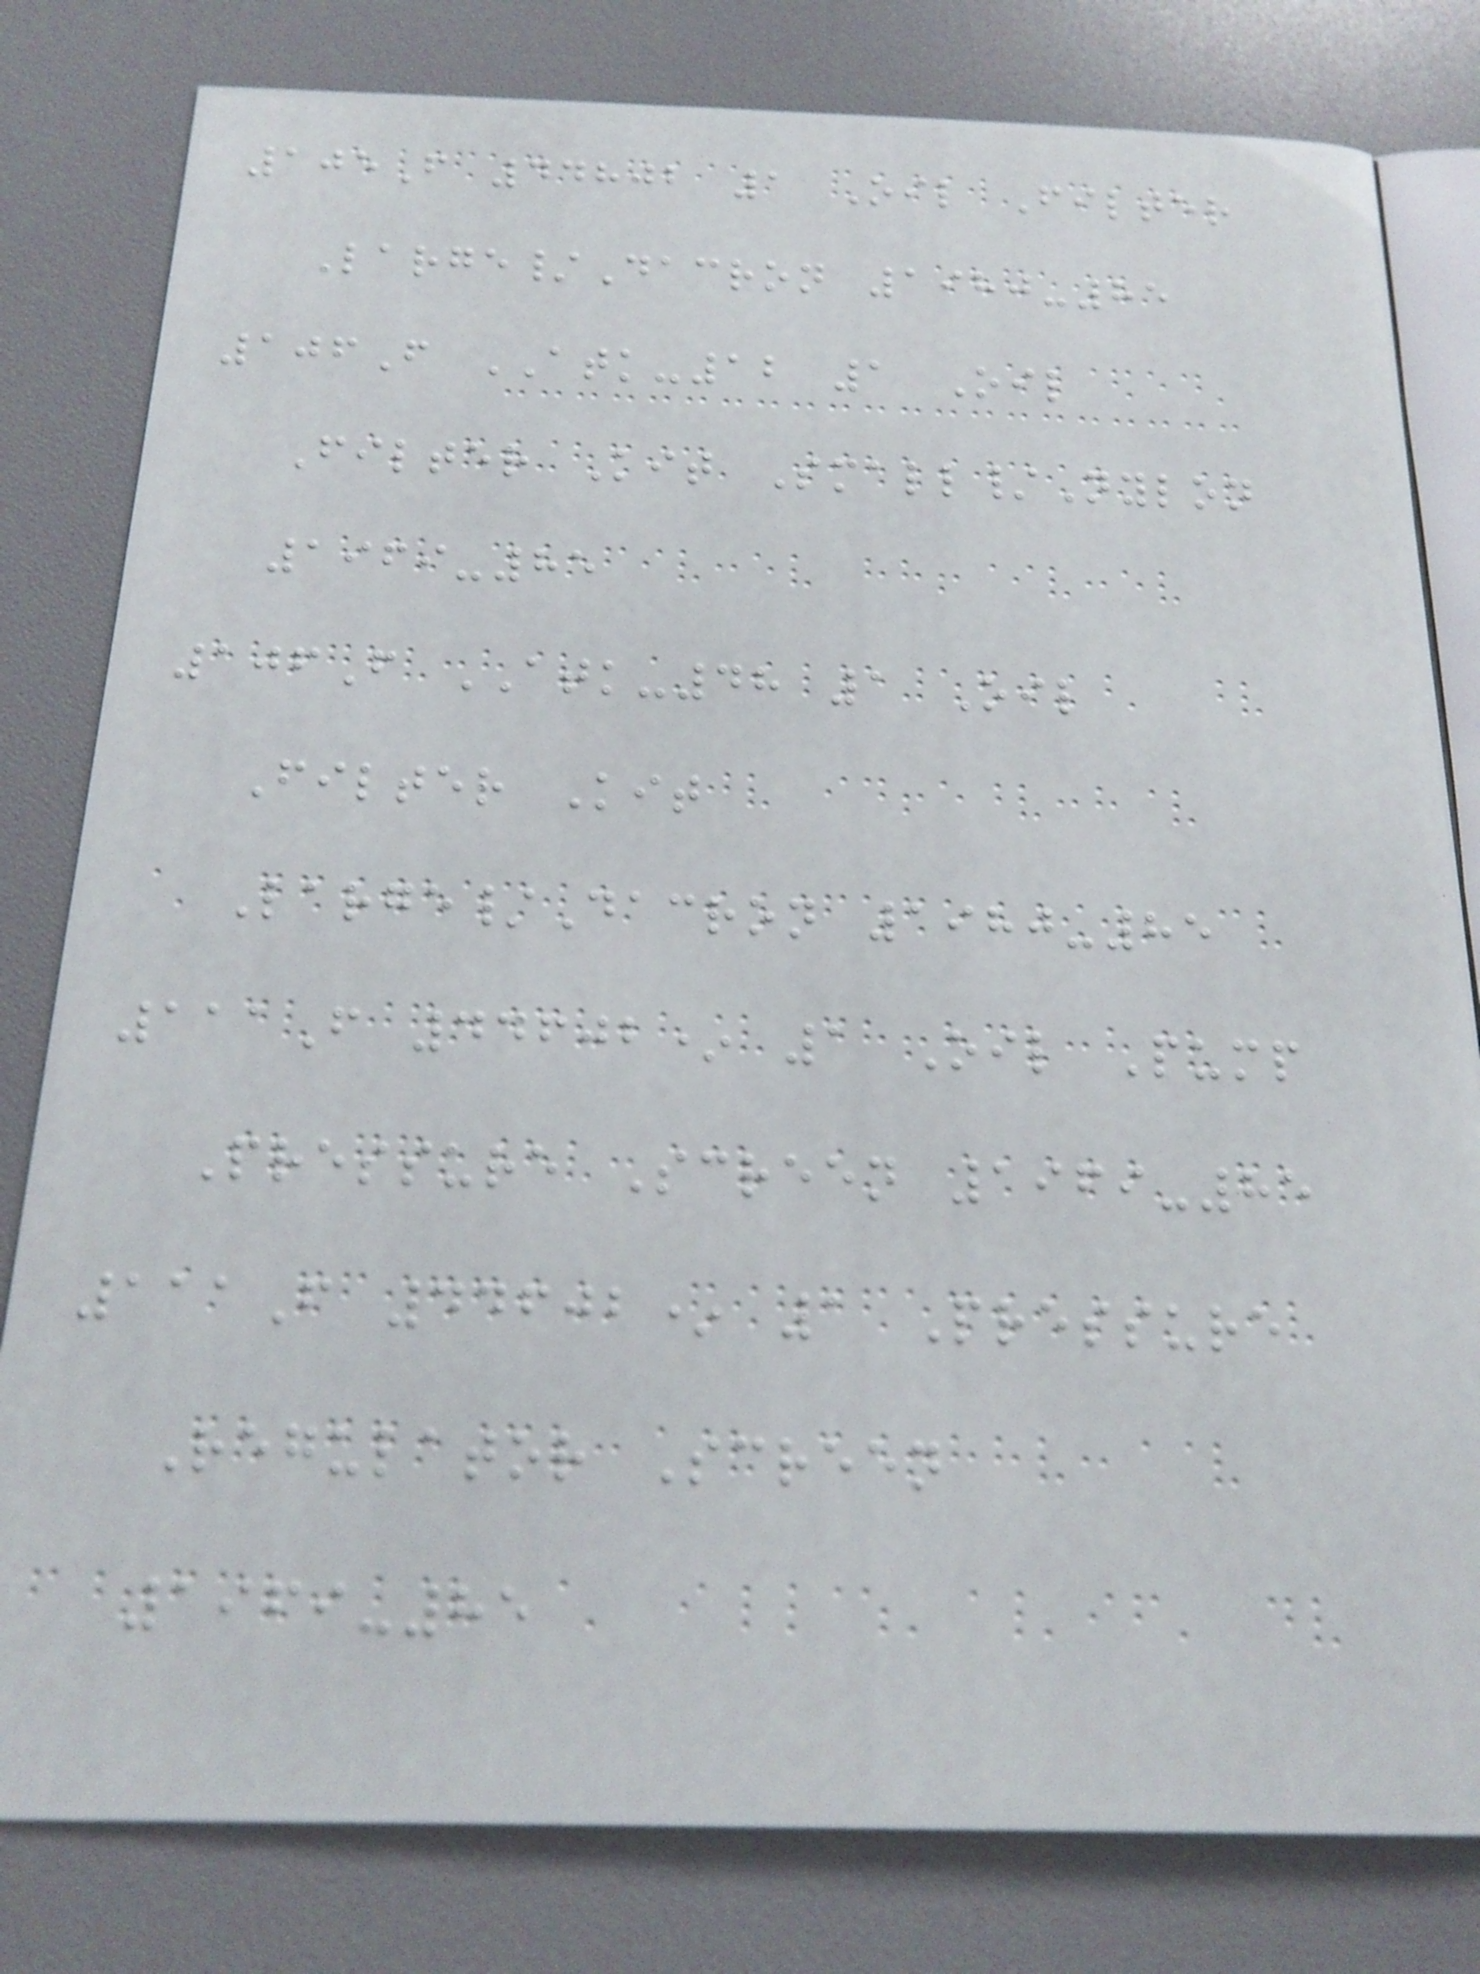105F 44802 1 Oil Filter
Large/Dacron 1980-85
106F ATK-12 1 Oil
Filter Kit Small/Nylon
1969-85
106F ATK-48 1 Oil
Filter Kit
Large/Dacron 1980-85
111F 44602* 1 Oil Pump
Pressure Screen 1969-85
111F 44602* 1 Pressure
Regulator Screen
1969-85
